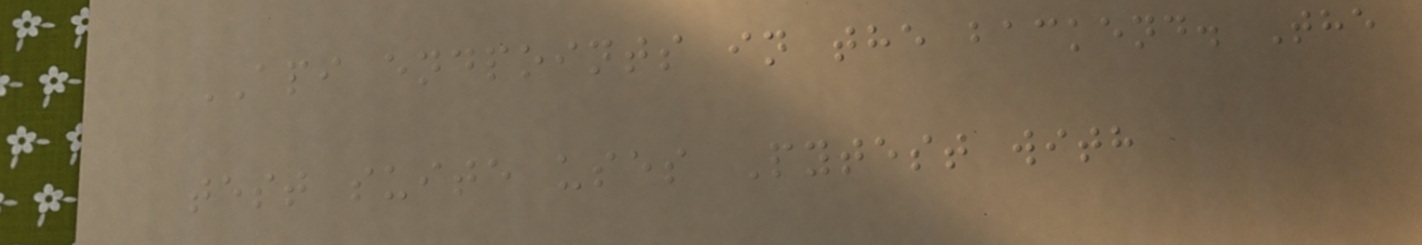API endpoints in the backend. The
test suite uses Pytest with
